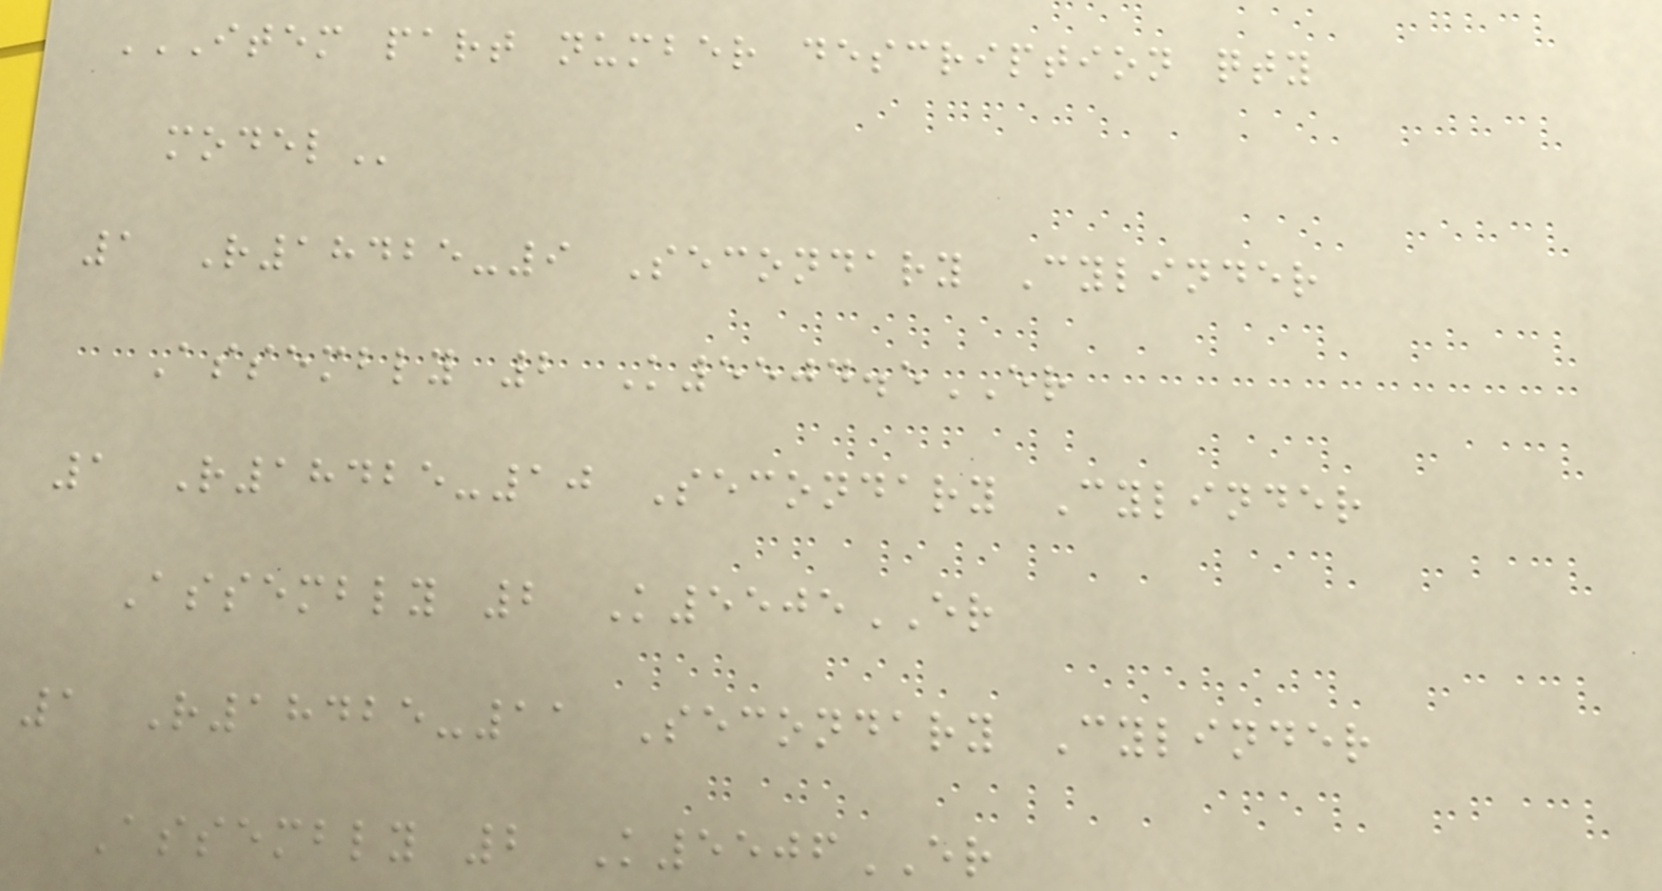ITEM PART NUMBER DESCRIPTION QTY
MODEL
1 R18425-9 Secondary Cylinder
Assembly 2 K5504.5ER
1 R18425-10 Secondary Cylinder
Assembly 2 K5505ER
1 R18425-11 Secondary Cylinder
Assembly 2 K5506ER
